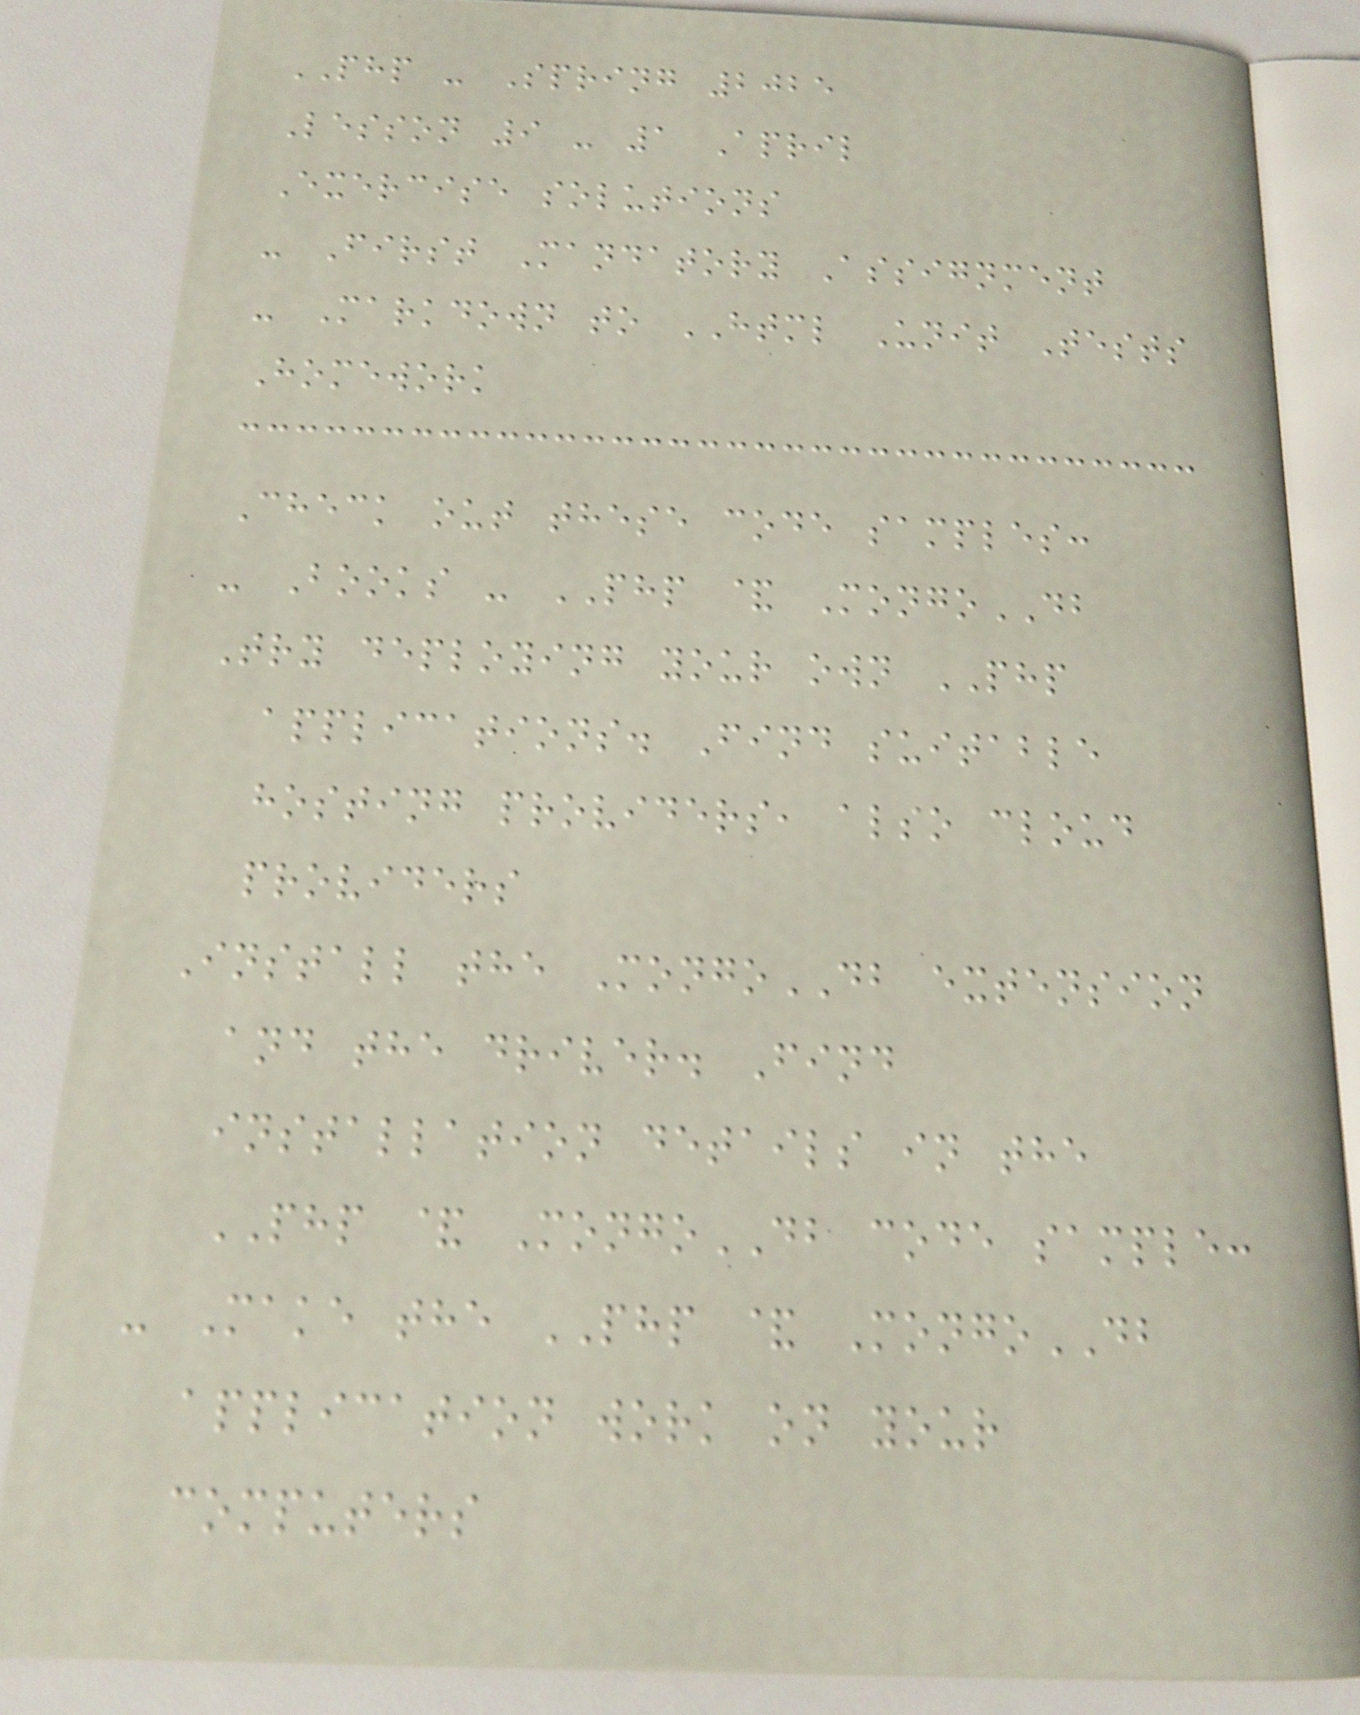PHP - Spring 2025
Lesson 9 - 1 April
Exercise solutions
- First Mandatory Assignment
- Markdown to HTML Unit Tests
Homework
Check out these code samples:
- Books - PHP & MongoDB
Try deploying your own PHP
applications. Find suitable
hosting providers, also cloud
providers
Install the MongoDB extension
and the driver. Find
installation details in the
PHP & MongoDB code sample:
- Make the PHP & MongoDB
application work on your
computers
